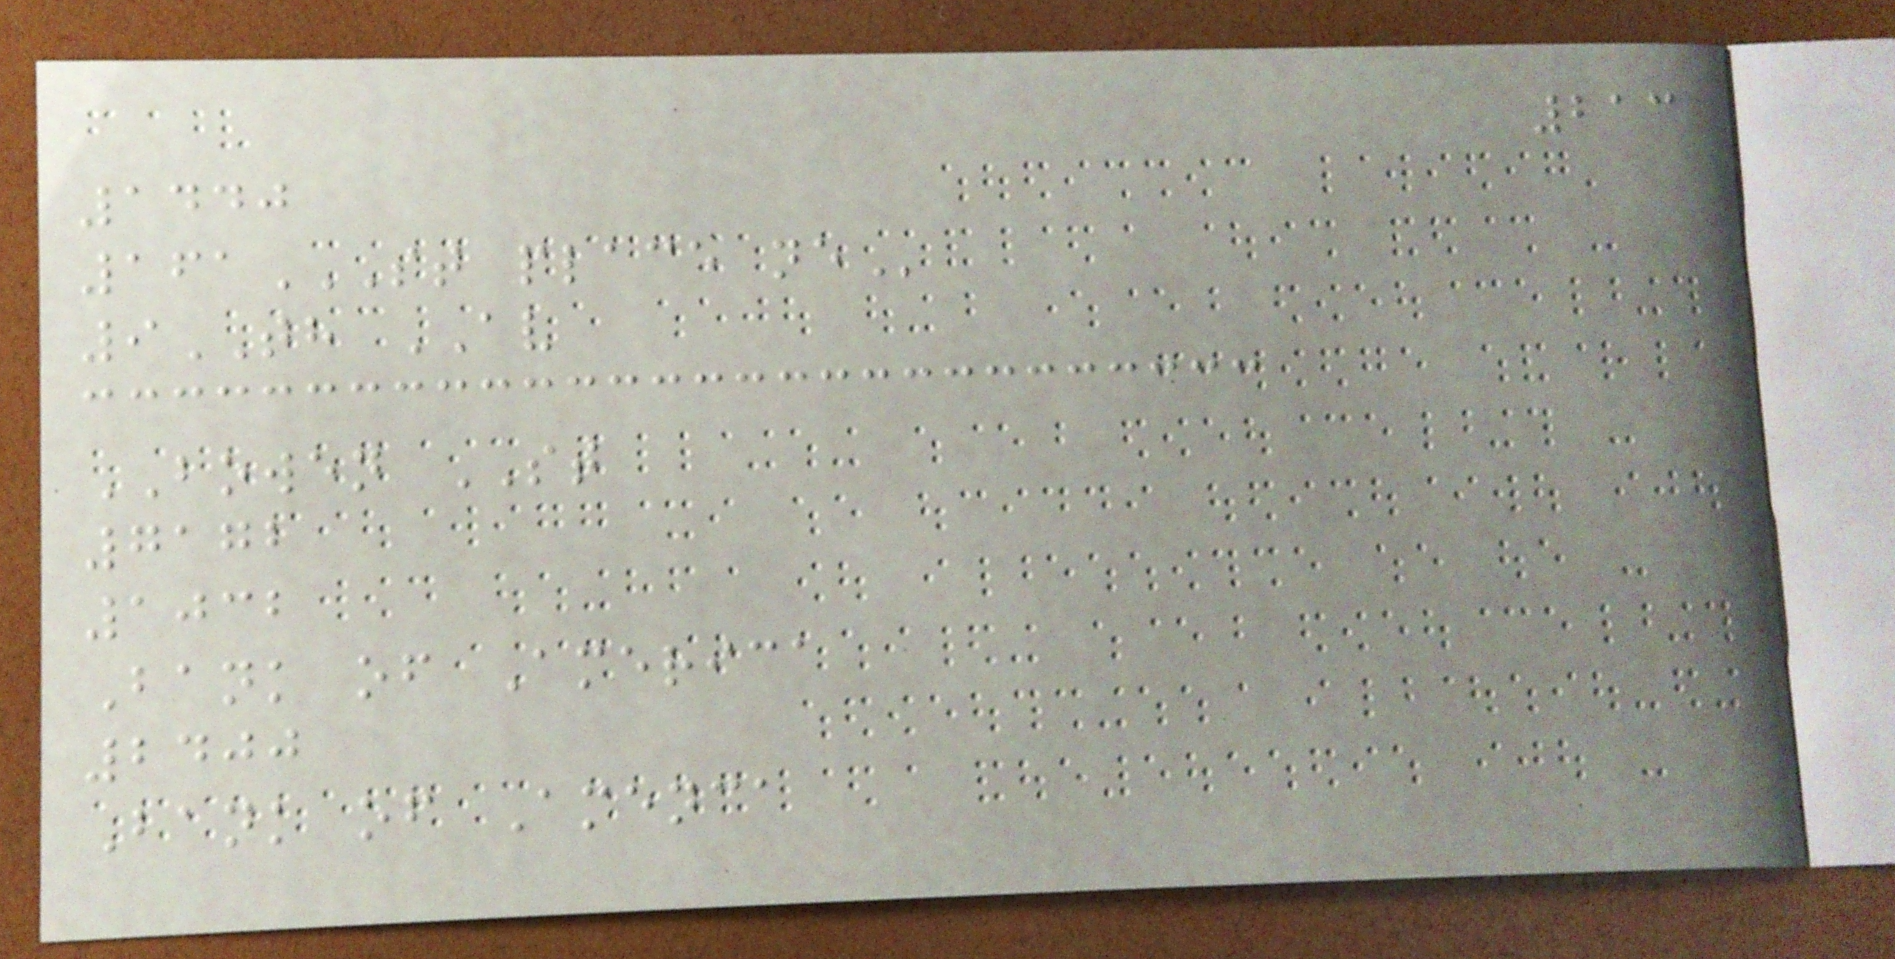213
1440
161ST PLACE NE
9TH AV
BOWEN ST
7172
1032
Bank of America
2400
Bank of Amenca
